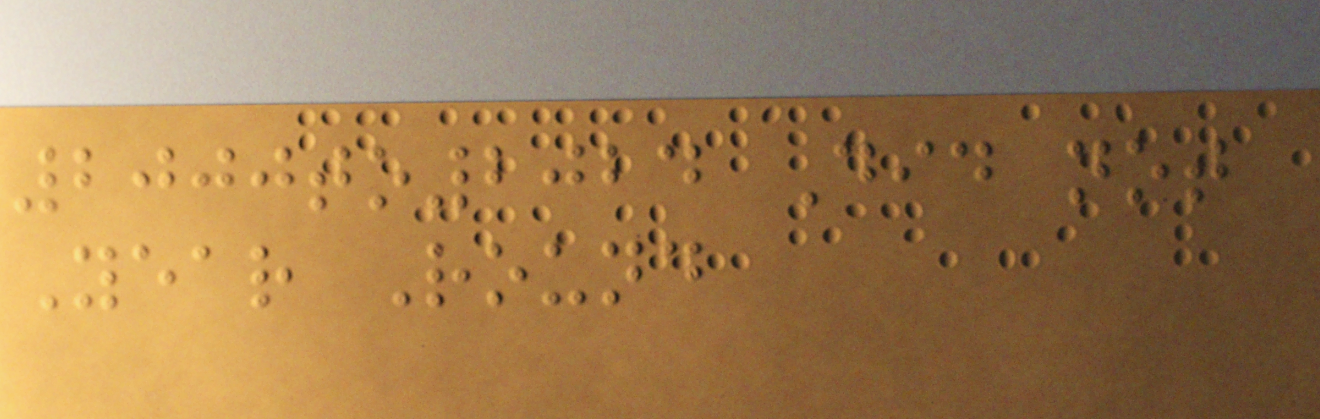2000to2024 Did not
Year Round
